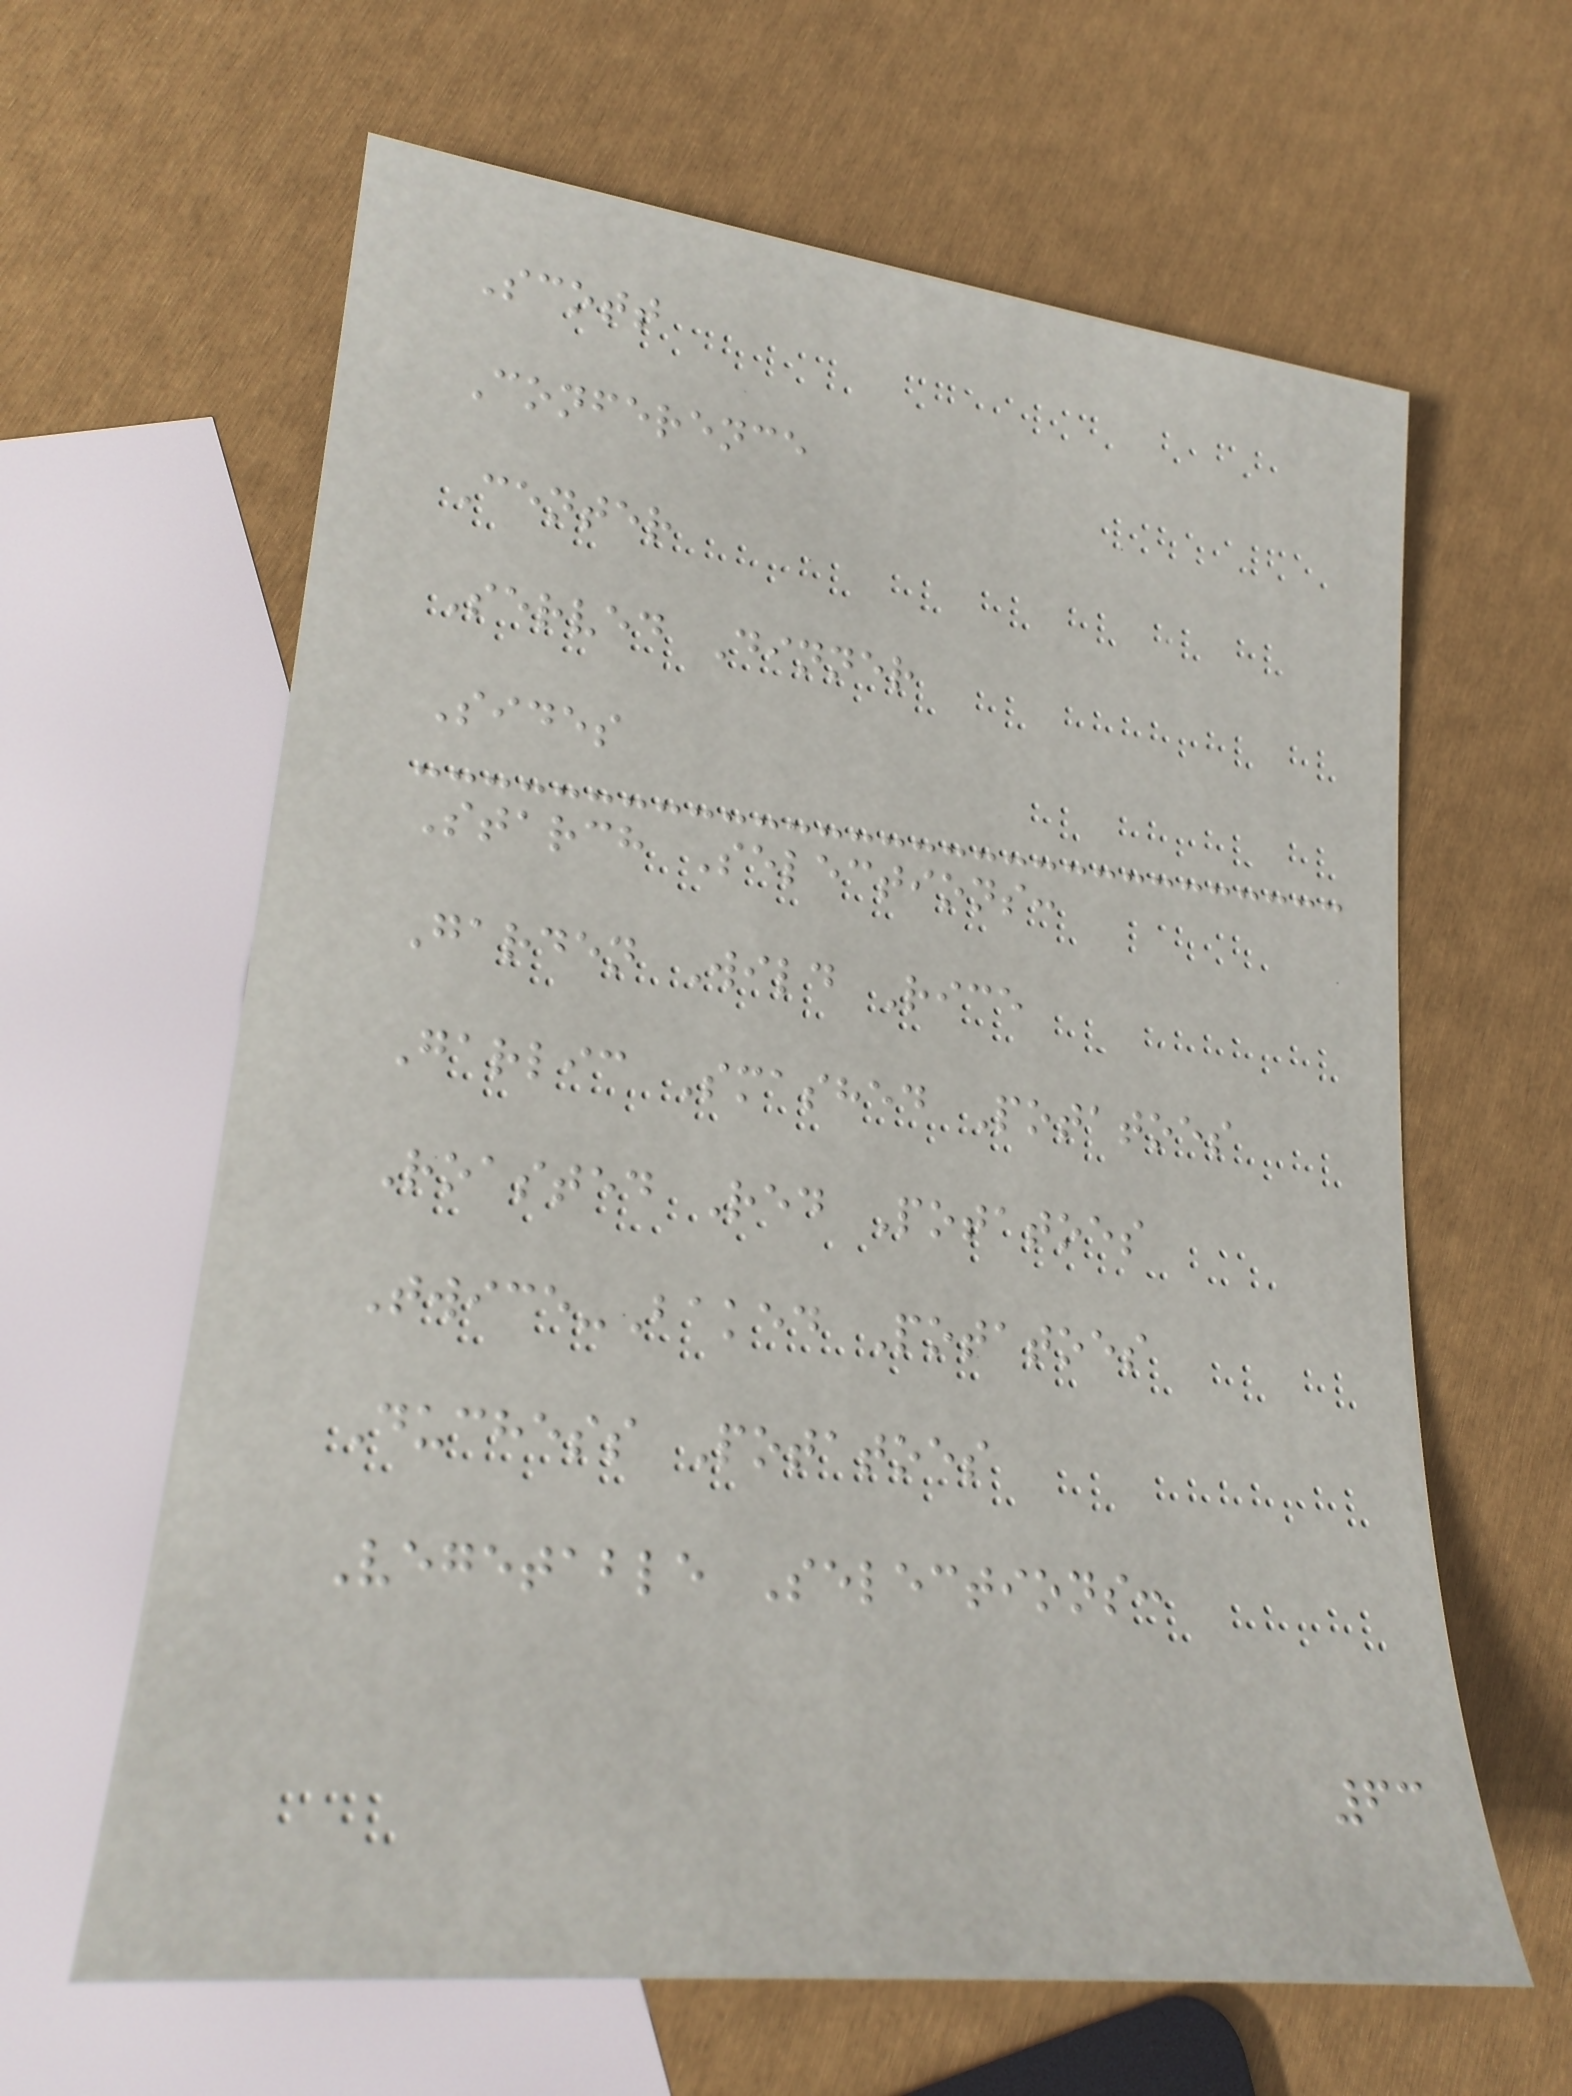Scott
Conference
Center
Served Dinner
Sides
Starch Selections:
Garden Wild Rice
Garlic Smashed Potatoes
Roasted Red Potatoes
Twice-Baked Potatoes
Duchess Potatoes
Vegetable Selections:
63
